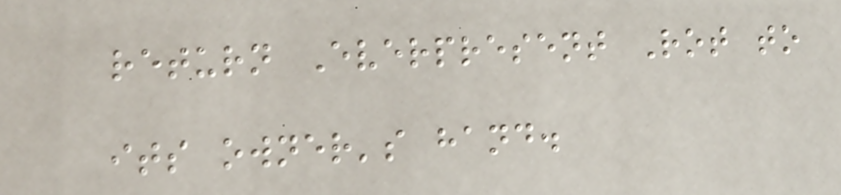return Everpresent Rot to
its owner's hand.
